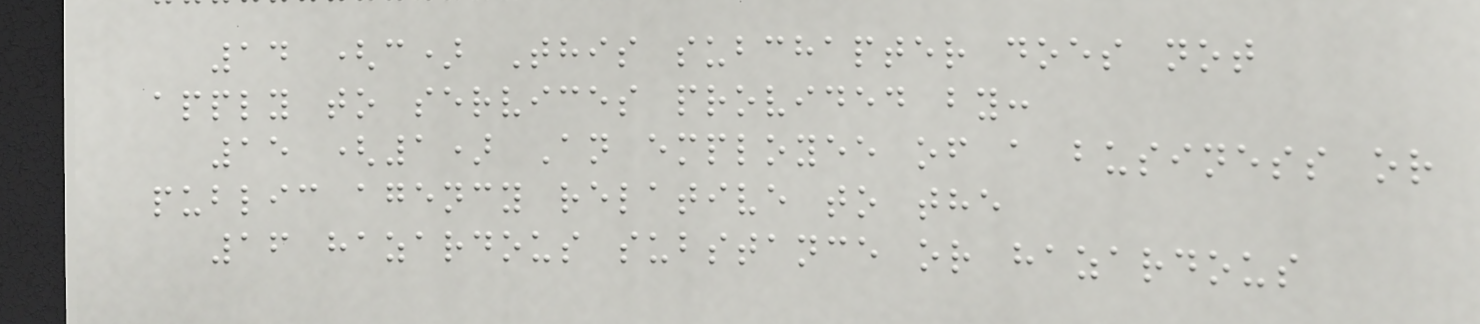14 (c) This subchapter does not
apply to services provided by:
15 (1) An employee of a business or
public agency relative to the
16 hazardous substance or hazardous
